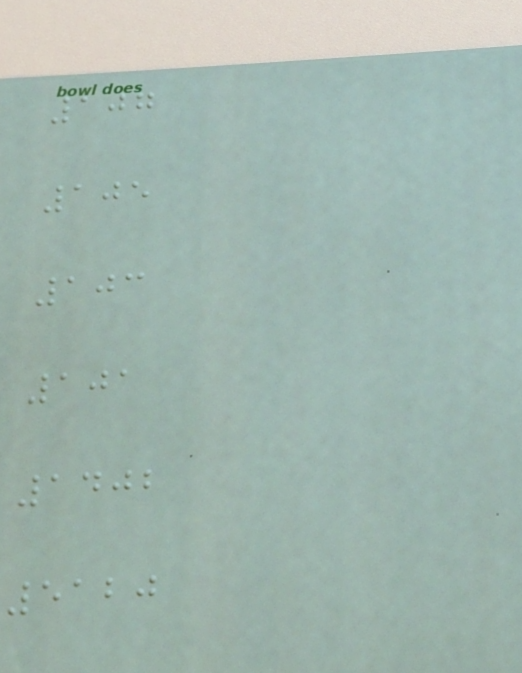107
105
103
101
1402
5120
